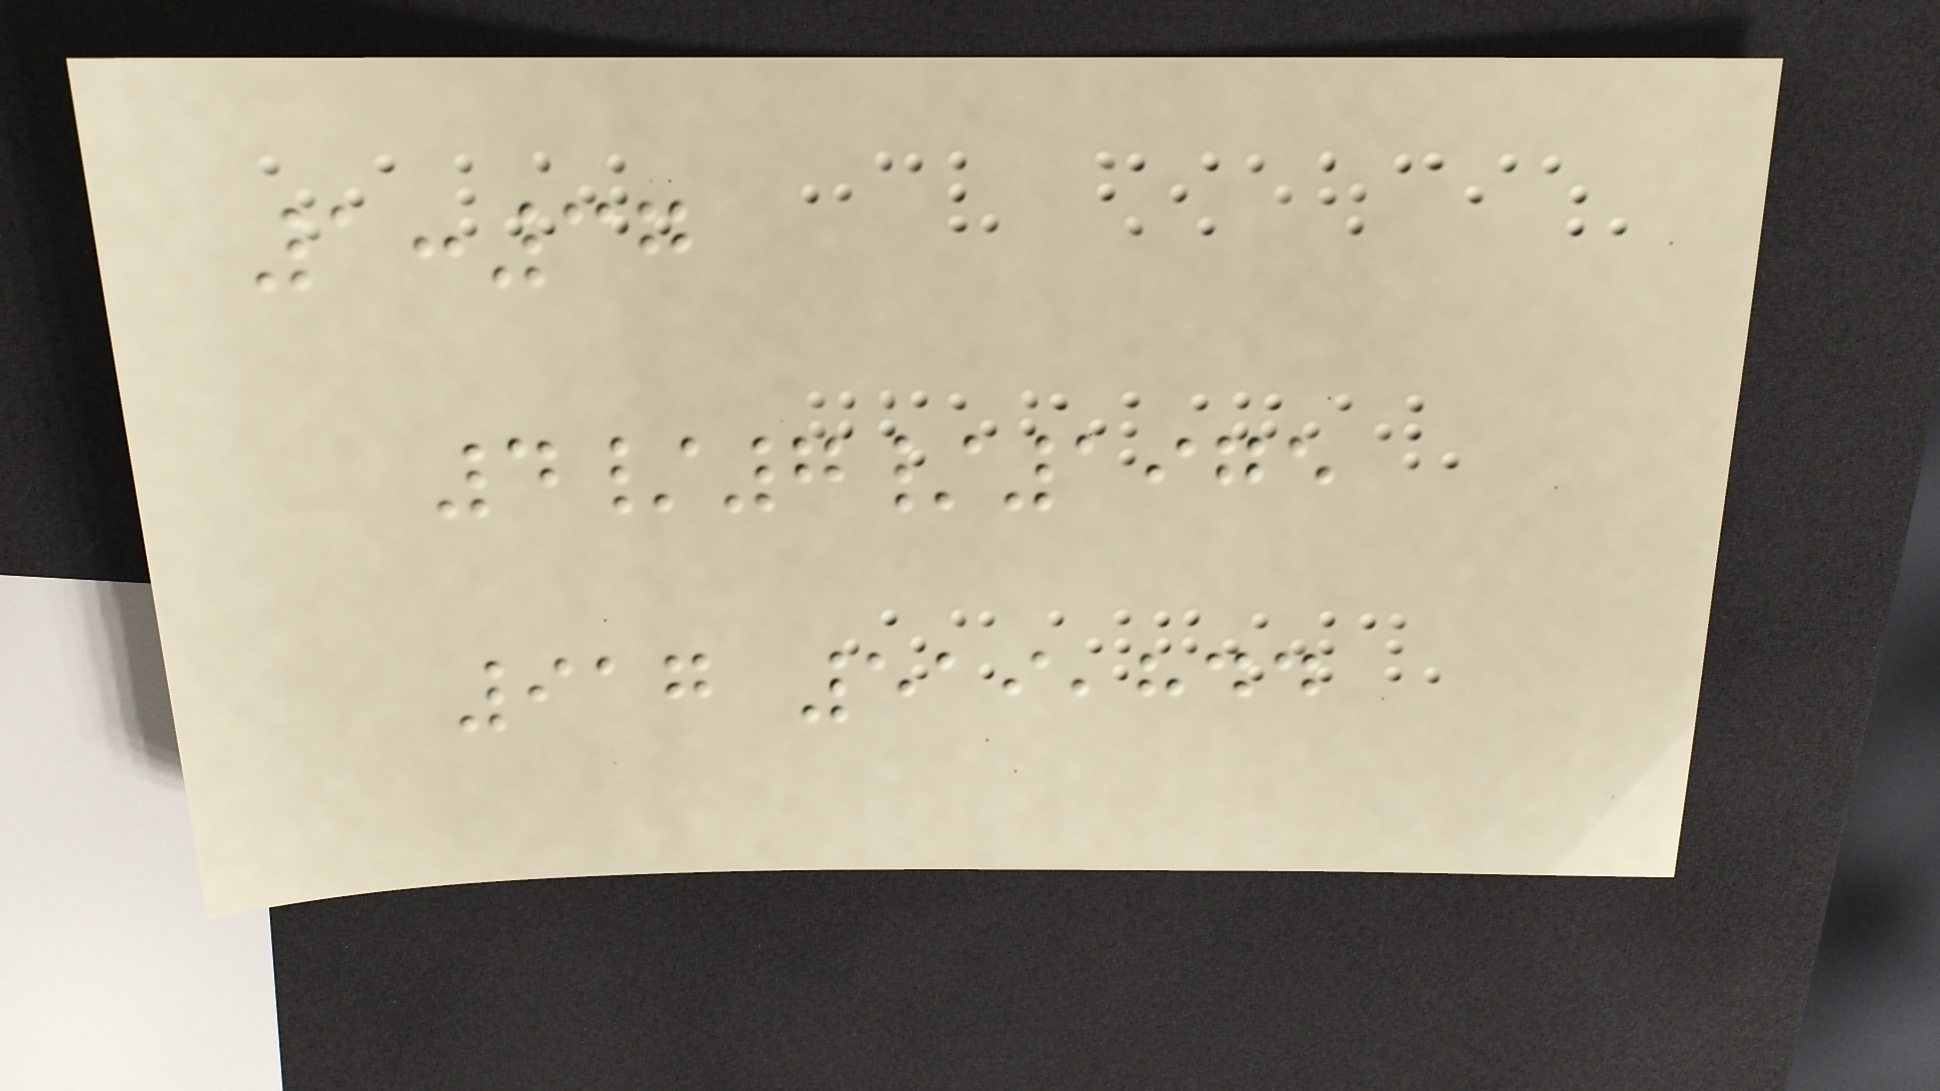1:37
4/7/1975
917 519,844
